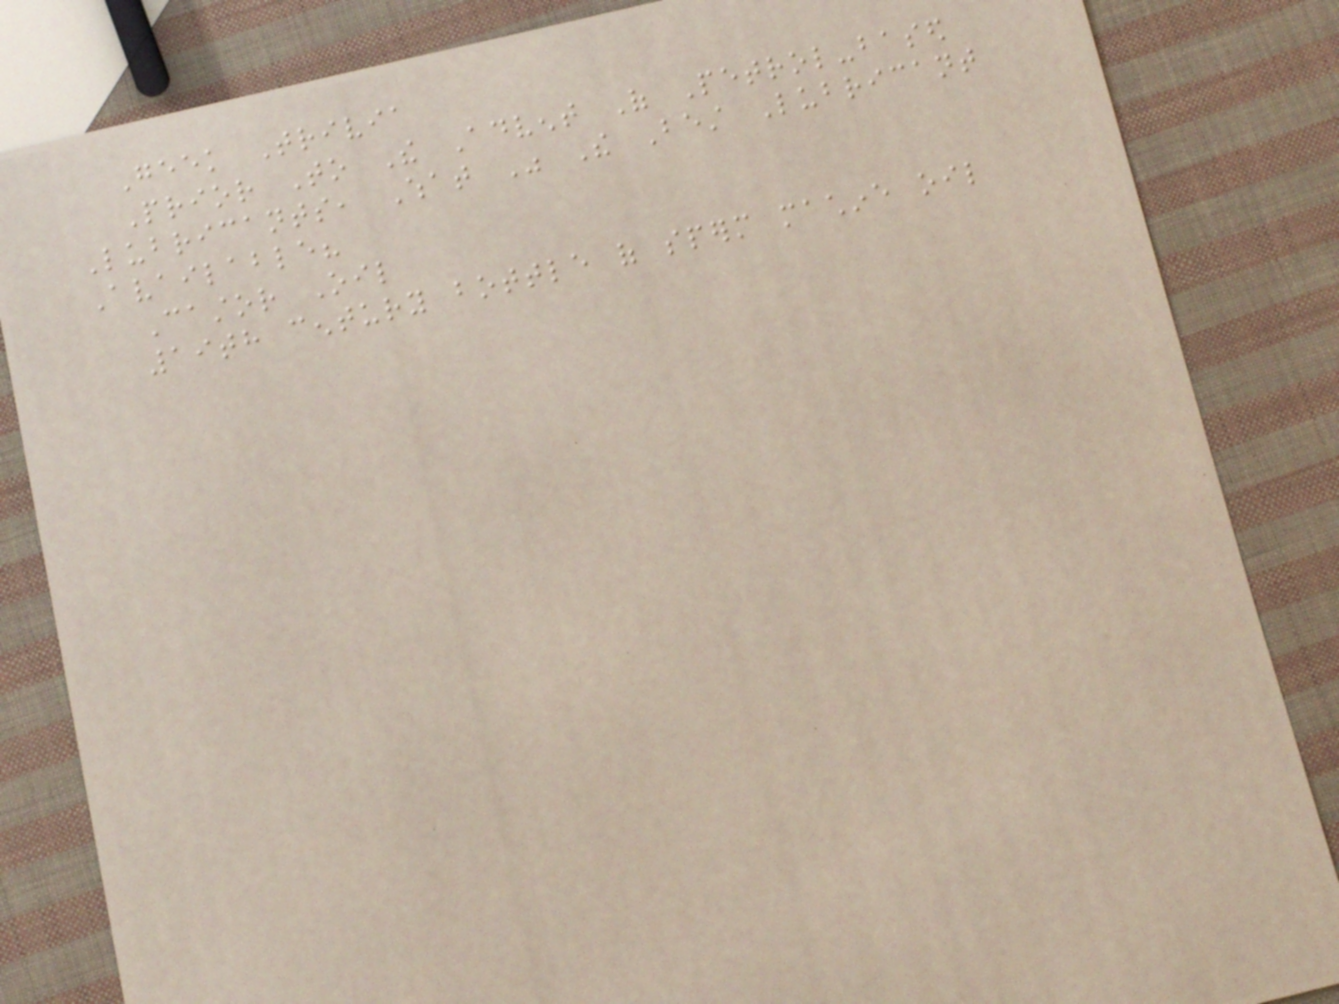Geek Trivia
Prior To The Advent Of Petrol-based
Lubricants, What Was The Best Lubricant
Available?
Castor Oil
19th century bottle of sperm machine oil
